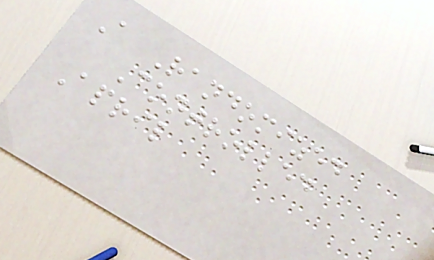A Randomized
Controlled
April
